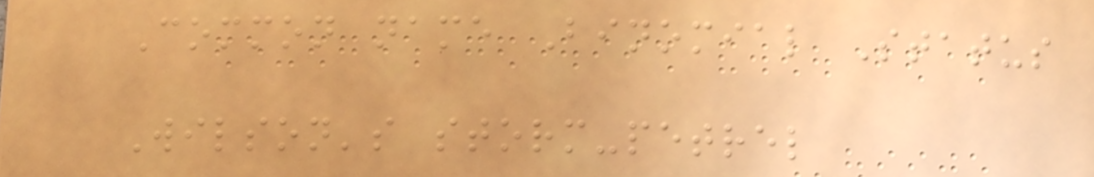Common name Binomial Status
Wilson's storm-petrel
